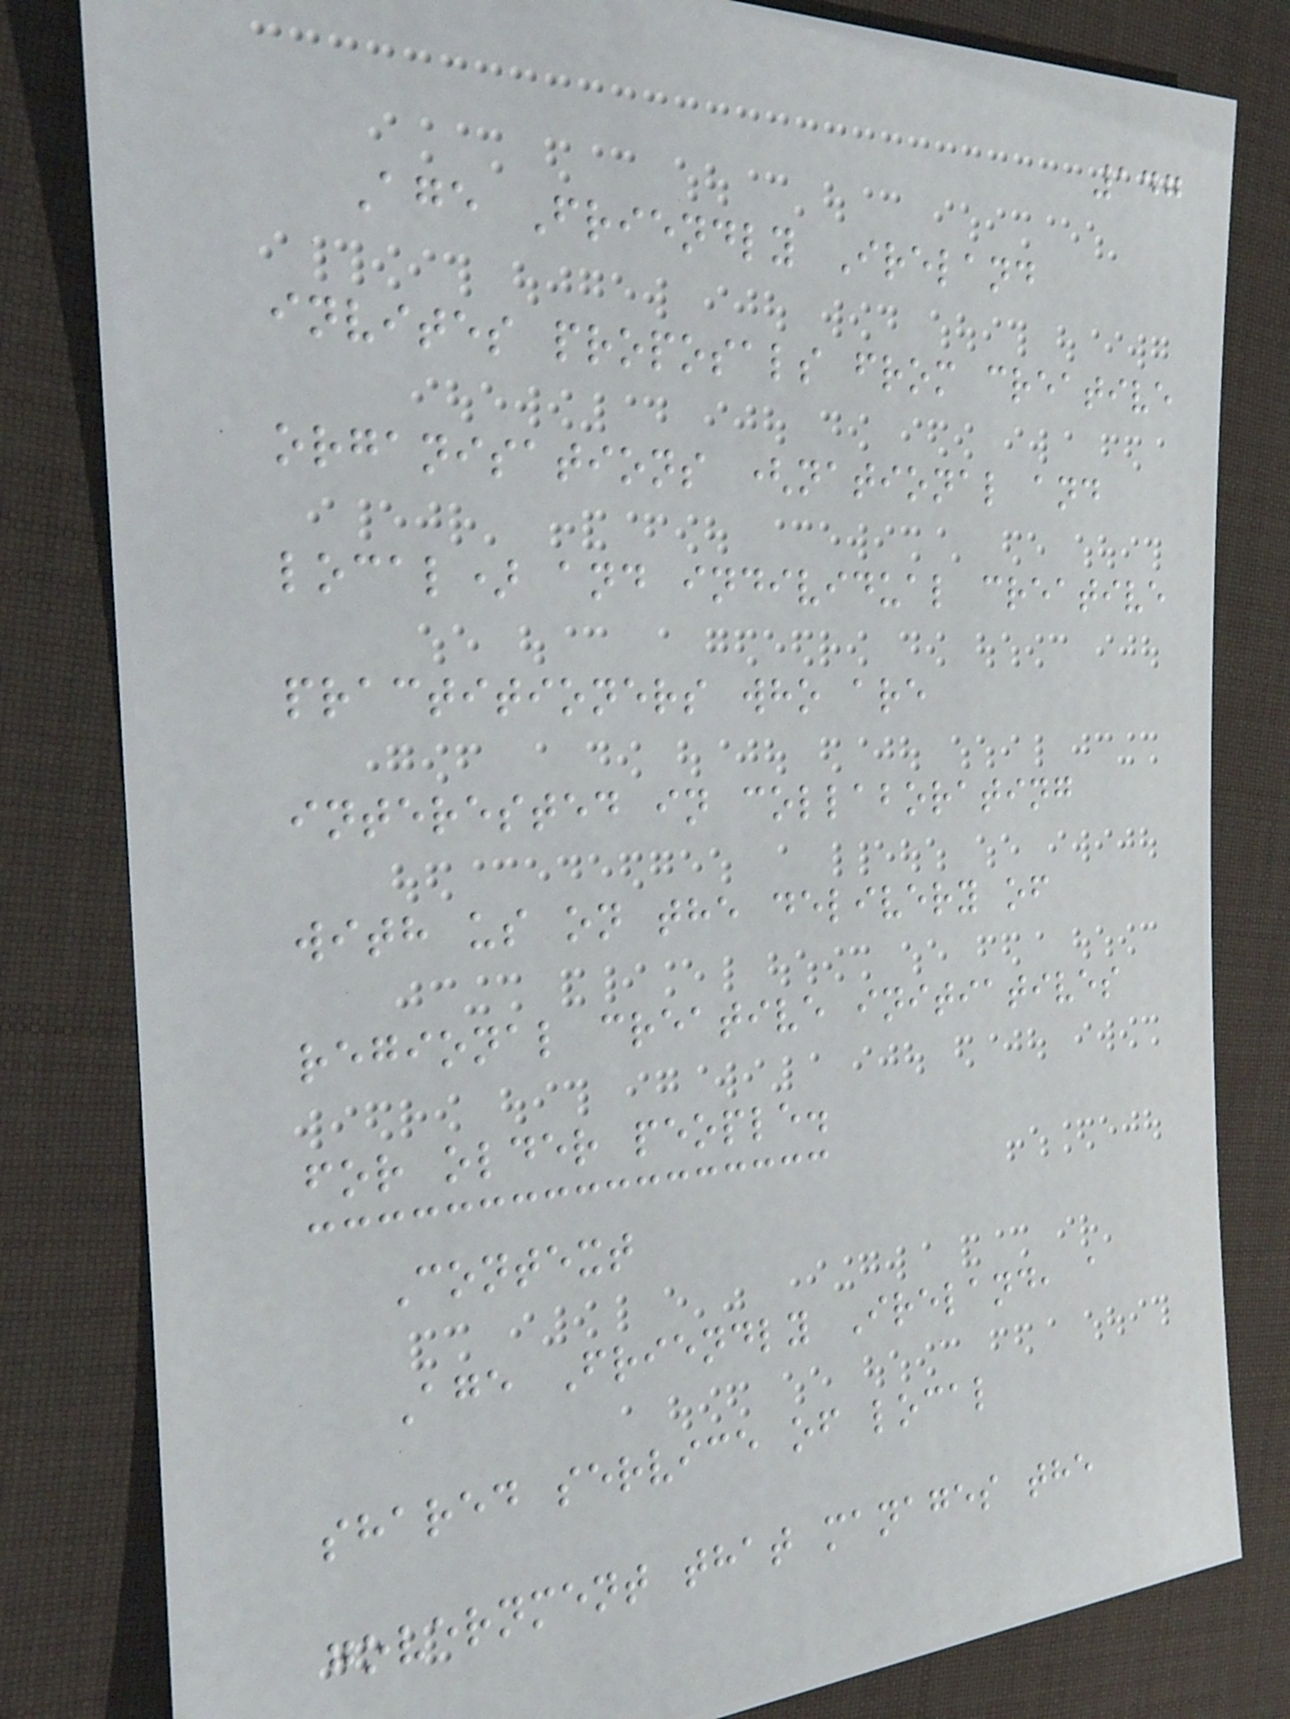147
Age Friendly Ireland
invites proposals from creative
organisations (national and
local) and individual creative
practitioners who are
interested in collaborating
with us on the delivery of
regional creative initiatives
for older people.
Context
Age Friendly Ireland, a
shared service of local
government that manages the
